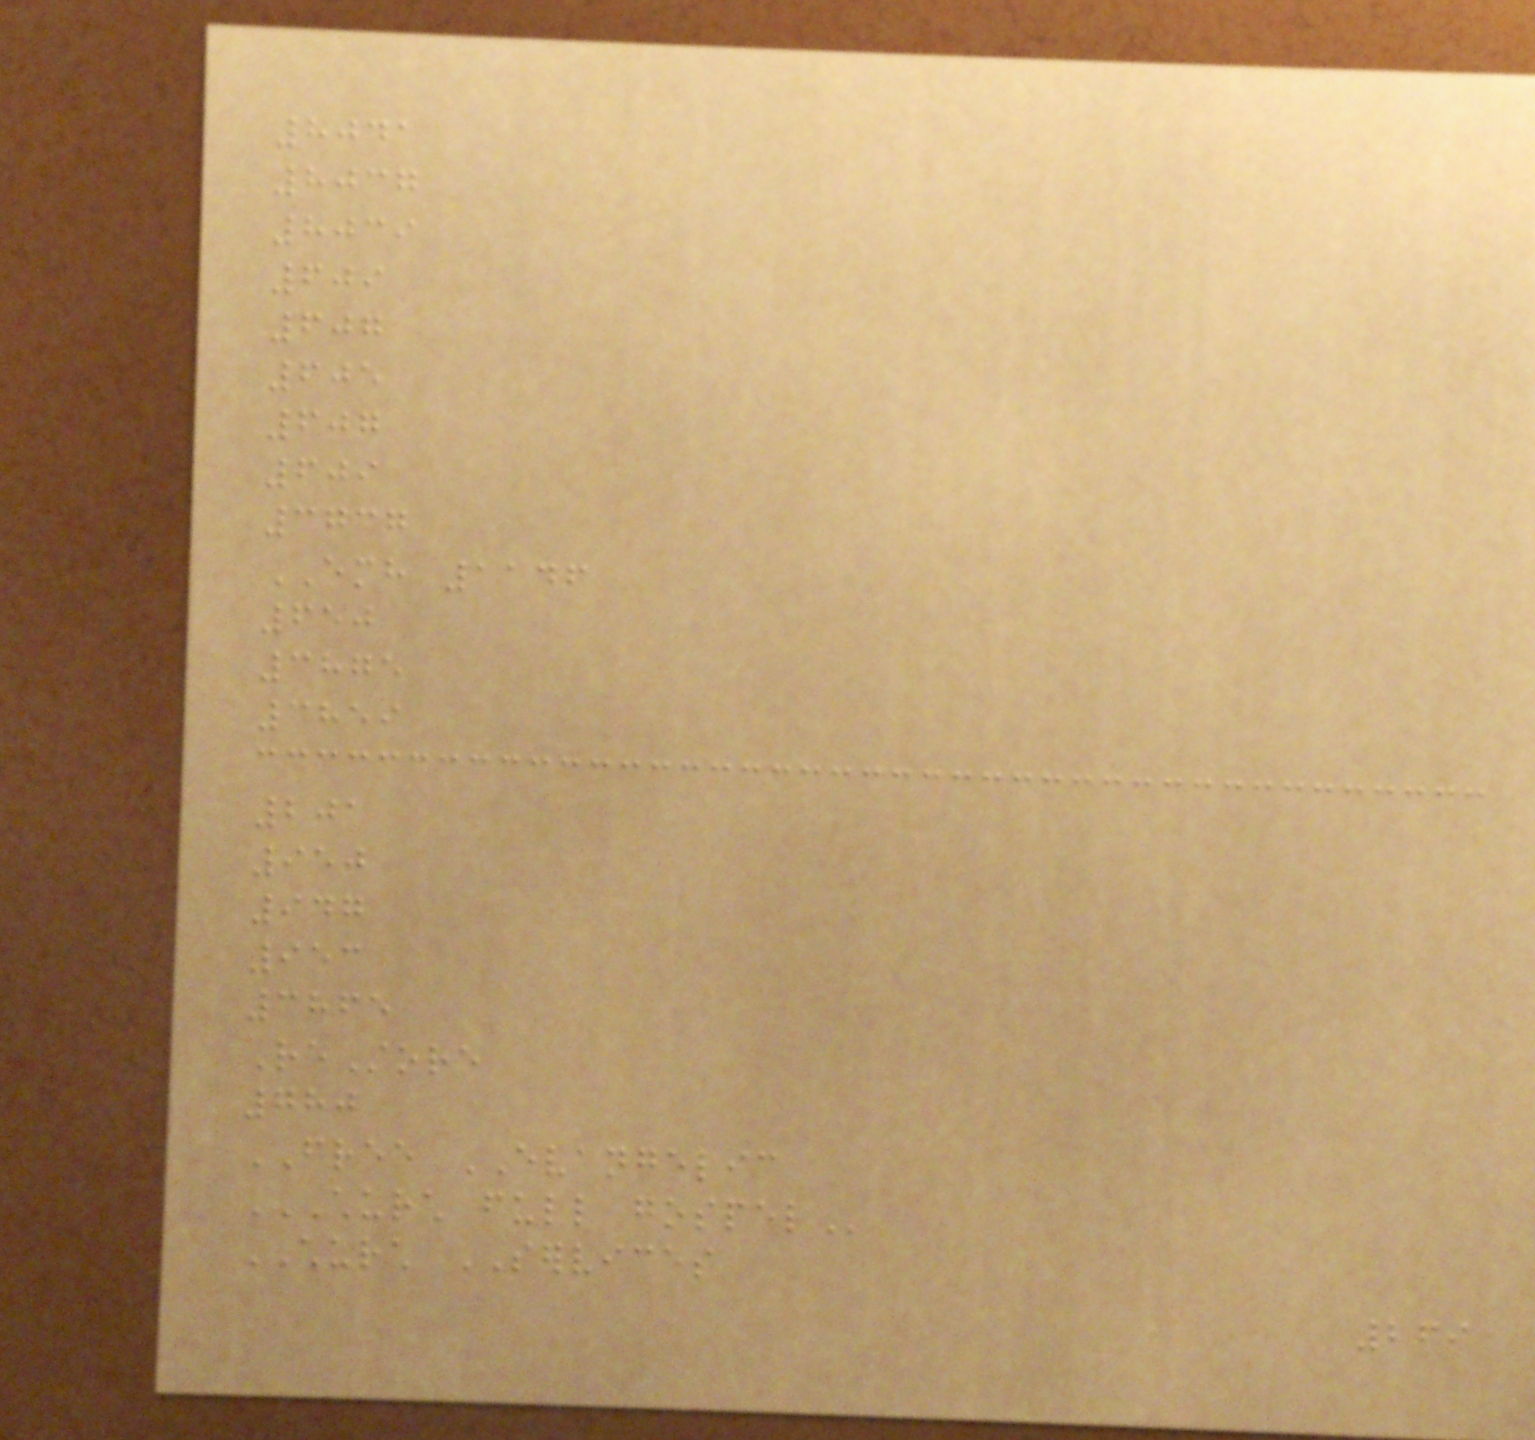8041
8037
8039
609
607
605
607
609
3737
EMH 1146
650
3875
3859
201
950
947
953
3865
ReStore
780
FREE EVANGELIC
CHURCH FULL GOSPEL
CHURCH SERVICES
269
